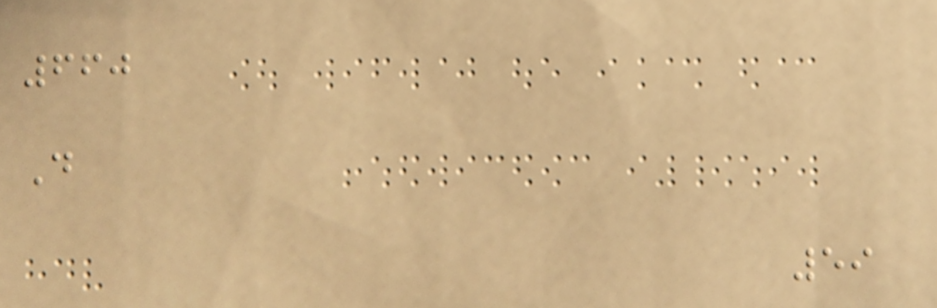660
D
59
